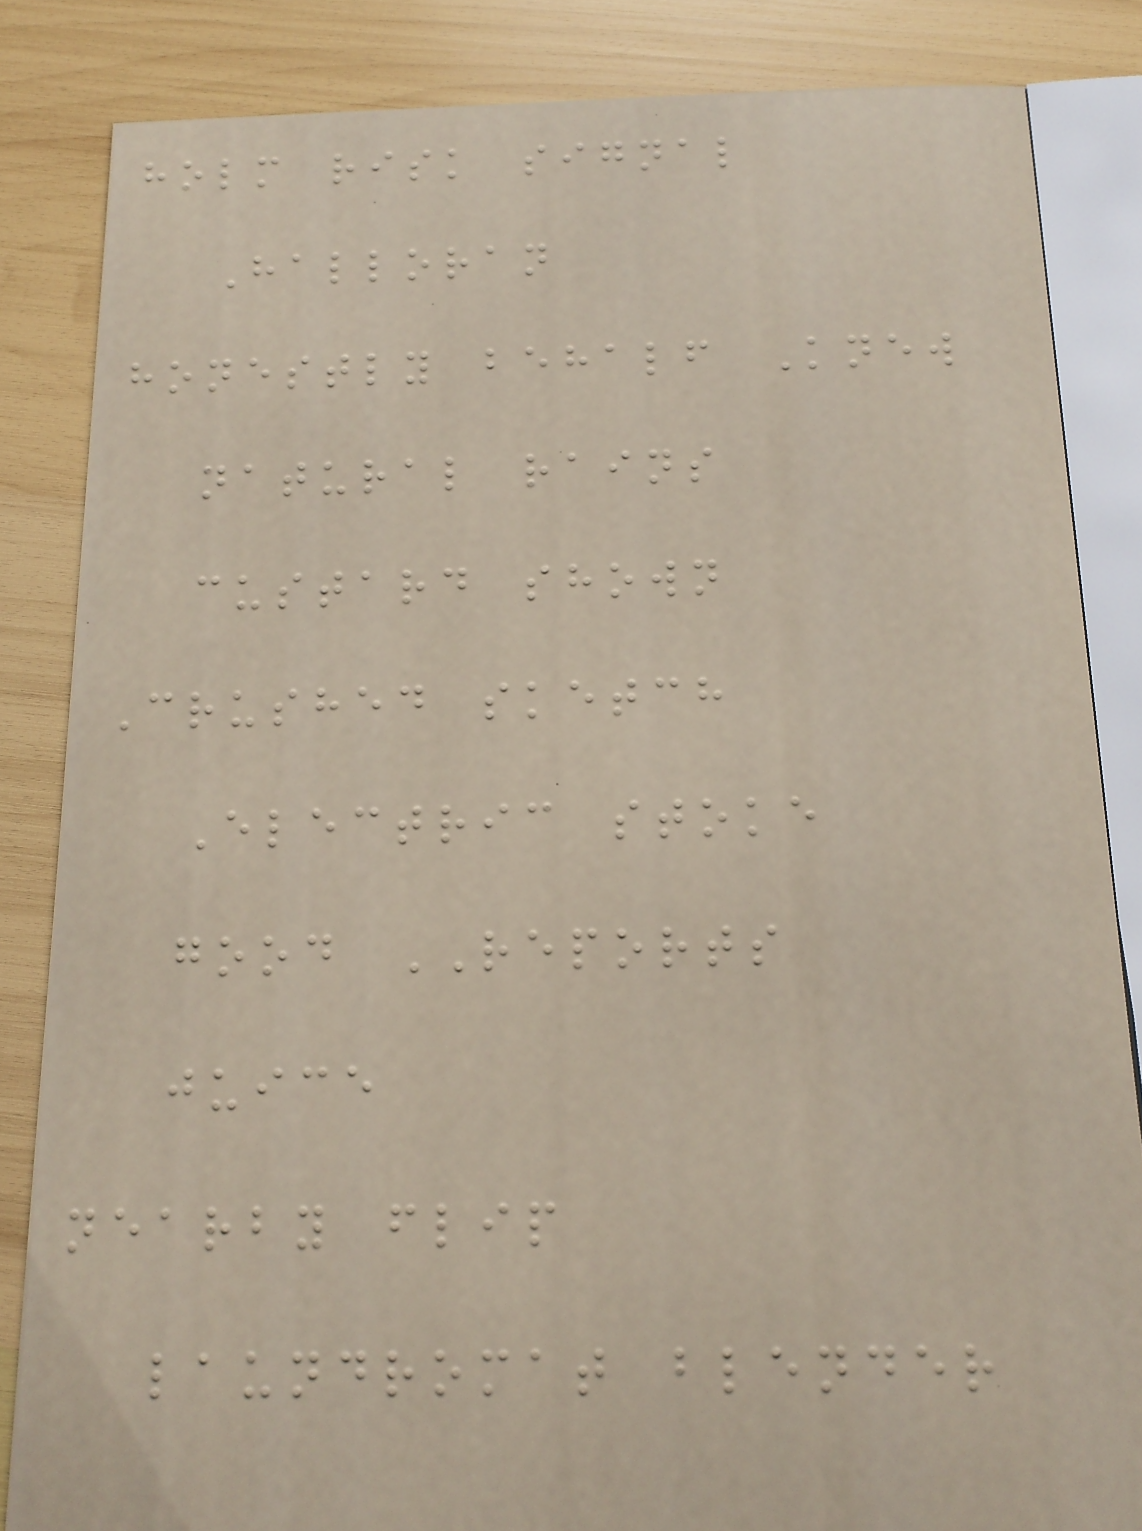holm risk signal
Halloran
honestly behalf Knew
natural rains
custard shown
Crushed sketch
Electric stoke
good REPORTS
juice
nearby flip
laundromat blender
